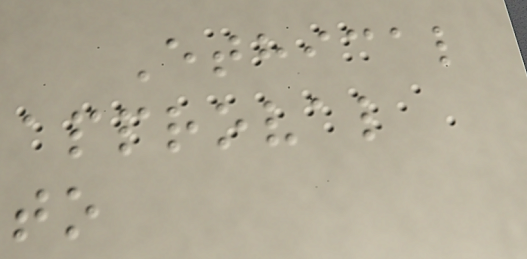Ethical
approval
to
